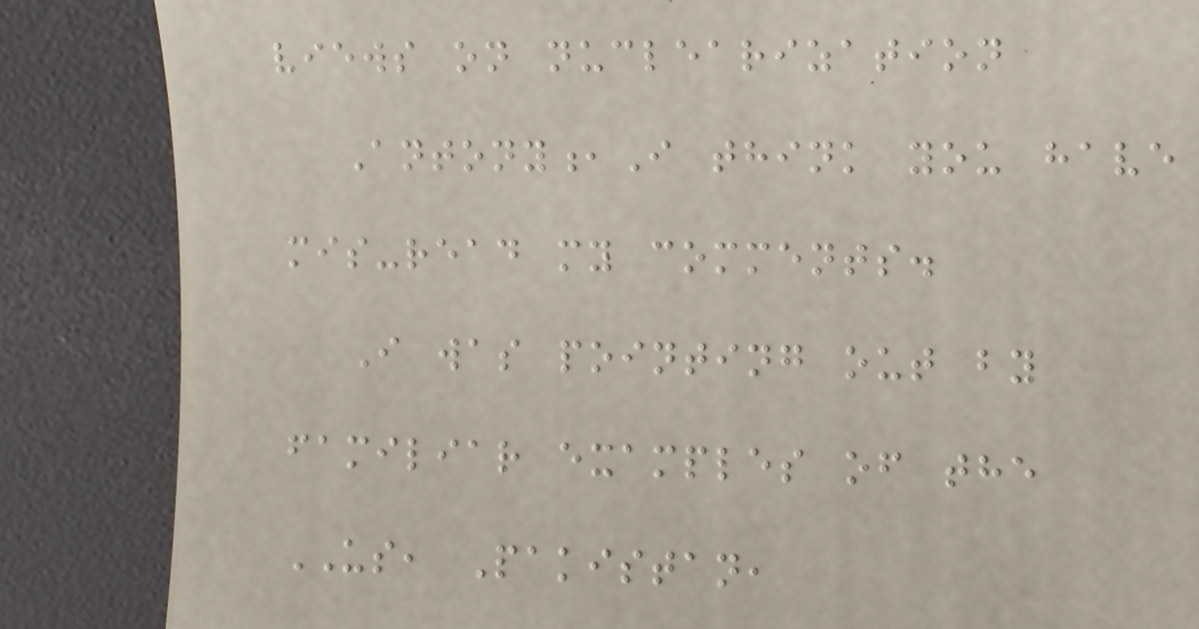views on nuclearization
Antony,I think you have
mis-read my comments.
I was pointing out by
familiar examples of the
US, Pakistan,
